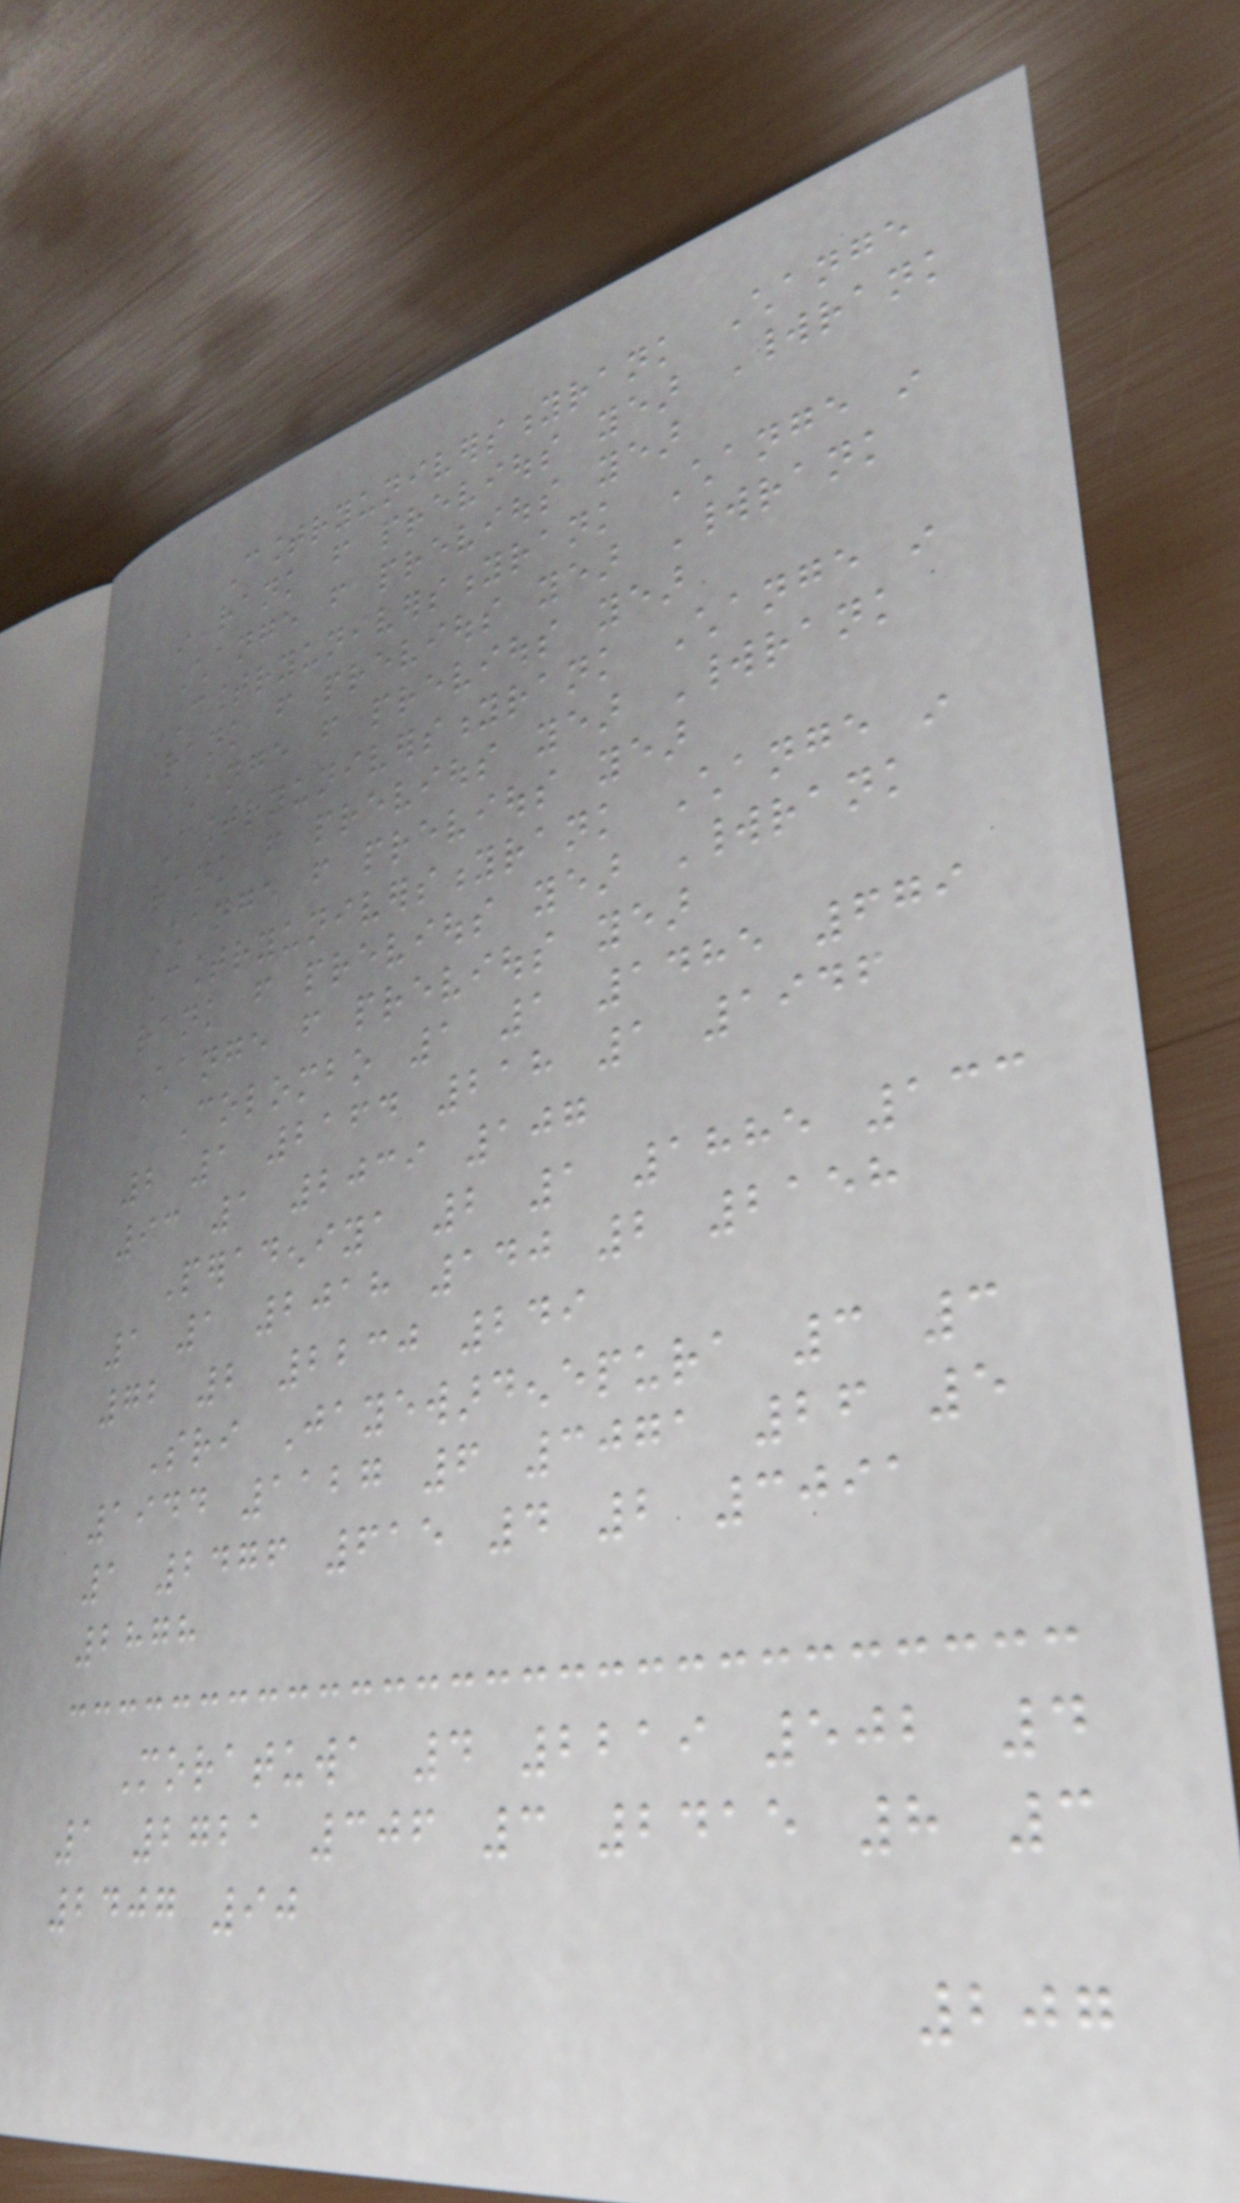Countryuniversityrank Change
in rank from previous year Worldrank
Change from previous year
Countryuniversityrank Change in
rank from previous year Worldrank
Change from previous year
Countryuniversityrank Change in
rank from previous year Worldrank
Change from previous year
Countryuniversityrank Change in
rank from previous year Worldrank
Change from previous year
Colombo 1 1 1485 679
2 1 2164 218 1 1946
93 1 2039 107
Peradeniya 2 1 1885 133
1 1 2018 140 2 2158
72 2 2230 249
Sri Jayewardenepura 3 3
1944 1127 6 3071 26 5
1 2476 615 4 2 3091
2878
Moratuwa 4 2219 502 4
1 2721 306 3 2415 8 3
2407 90
207
